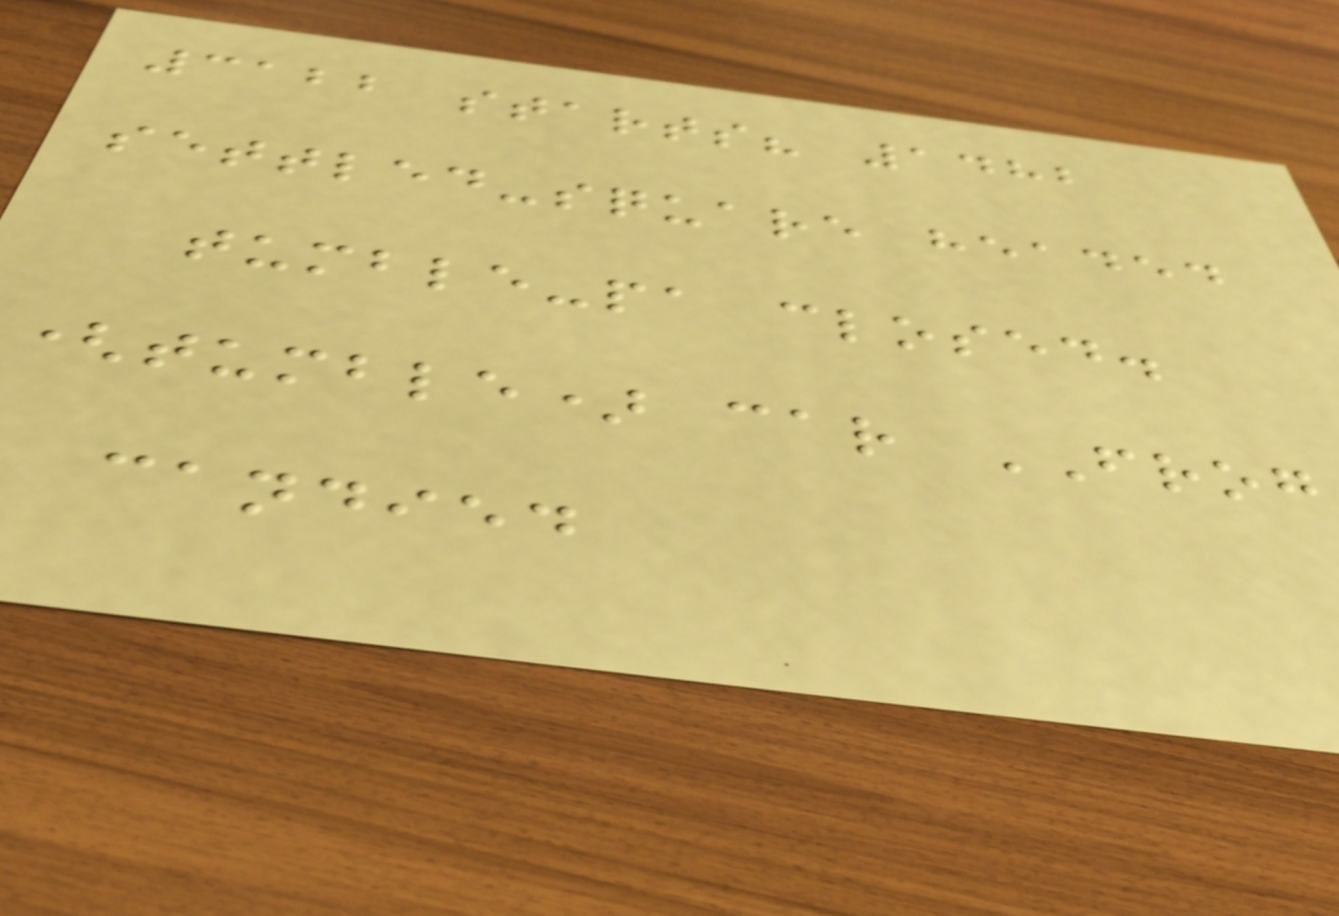3122 starts? 1482
settled-square headed
tumble-pa closed.
(tumble) car FROG
candied
